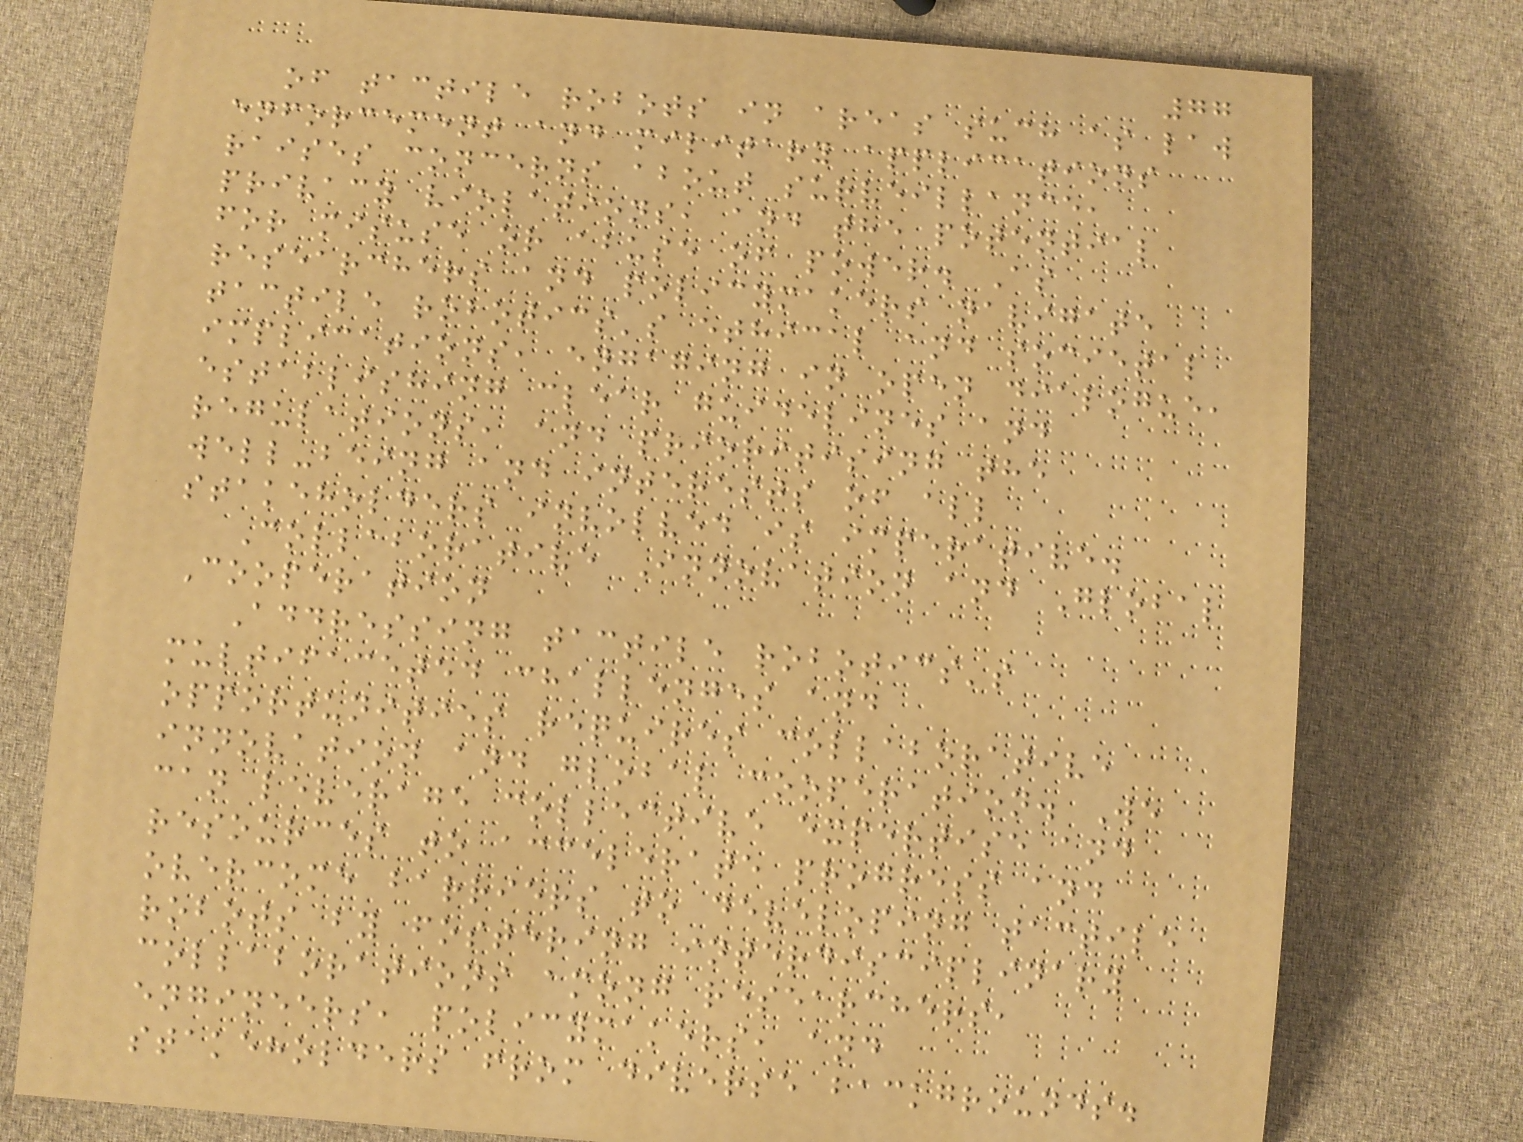77
of tactile robots in areas such as law
enforcement and military applications
raises concerns about surveillance,
privacy violations, and the potential
for misuse or abuse of power. As
researchers and policymakers navigate
tactile robotics's ethical and societal
implications, engaging in open dialogue,
establishing clear guidelines and
regulations, and prioritising the
well-being and interests of all
stakeholders involved is imperative.
Collaborative Innovation and Global
Cooperation
Addressing tactile robotics's
multifaceted challenges and
opportunities requires collaborative
innovation and global cooperation. We
can leverage collective expertise and
resources to accelerate progress and
overcome barriers to developing tactile
robots by fostering interdisciplinary
collaborations among researchers,
engineers, policymakers, and
stakeholders from diverse backgrounds.
